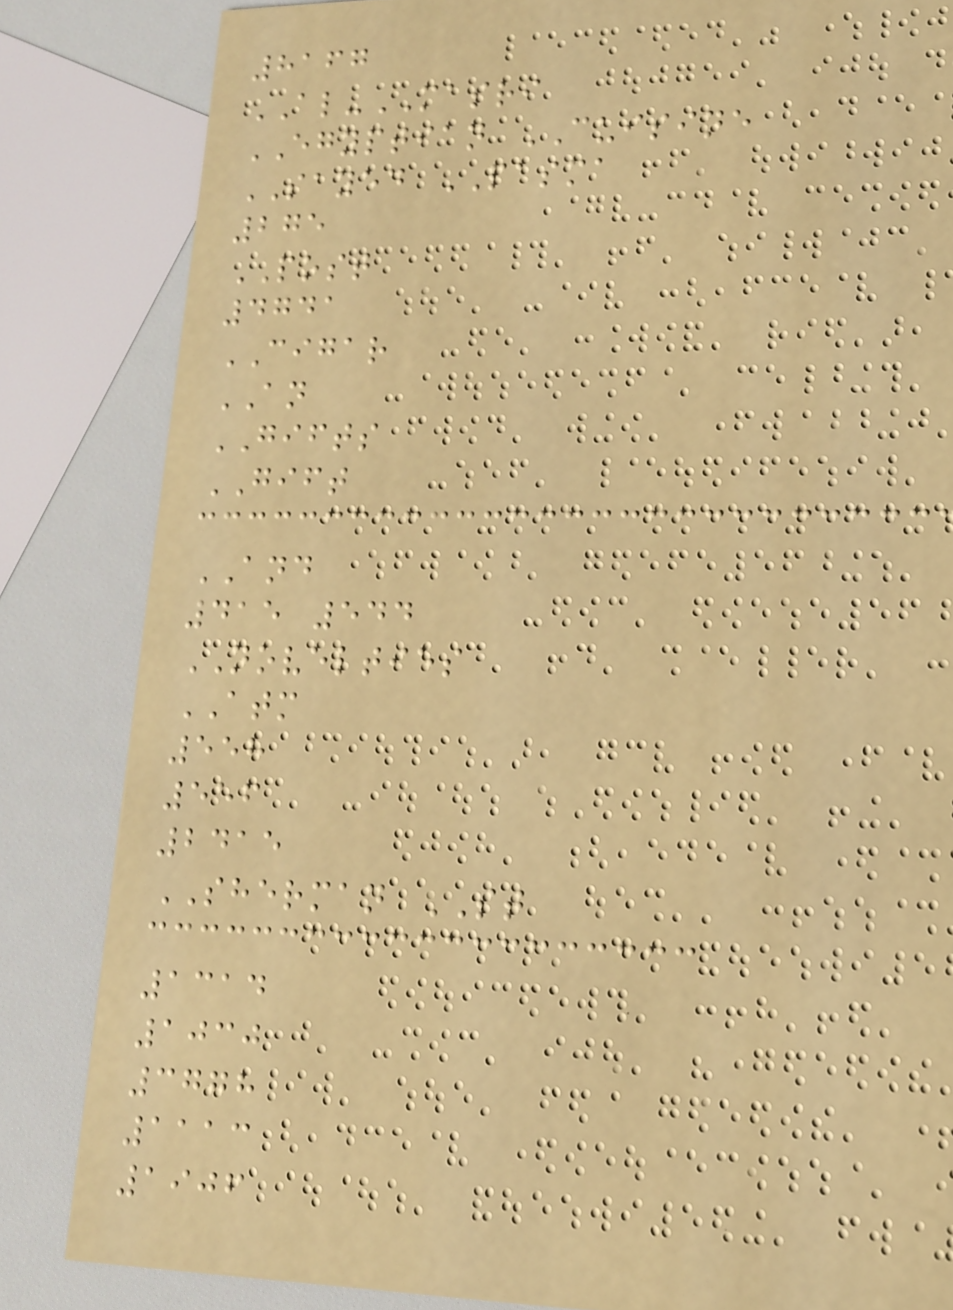8167
AL-MASRI
EGYPTIAN CUISINE
SAYED PASMA
275
POST
4741
CIGAR
AN
GIFTS
GIFT
AND
415 544
NOVELTIES
ATM
558
556
2415
SHERMAN ST
1314
1030
3778
1113
1906
